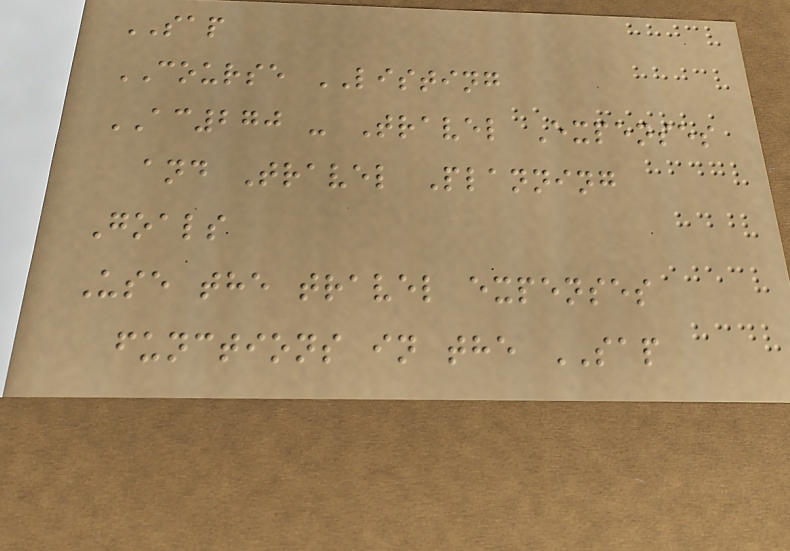SAP
COURSE LISTING
AC270 - Travel Expenses
and Travel Planning
Goals
Use the travel expenses
functions in the SAP
